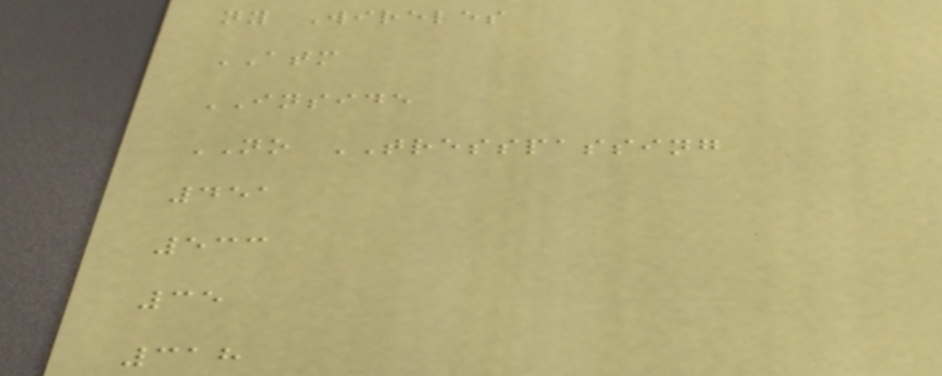ny Wireles
ATM
INSIDE
NO TRESSPASSING
451
533
35
318
